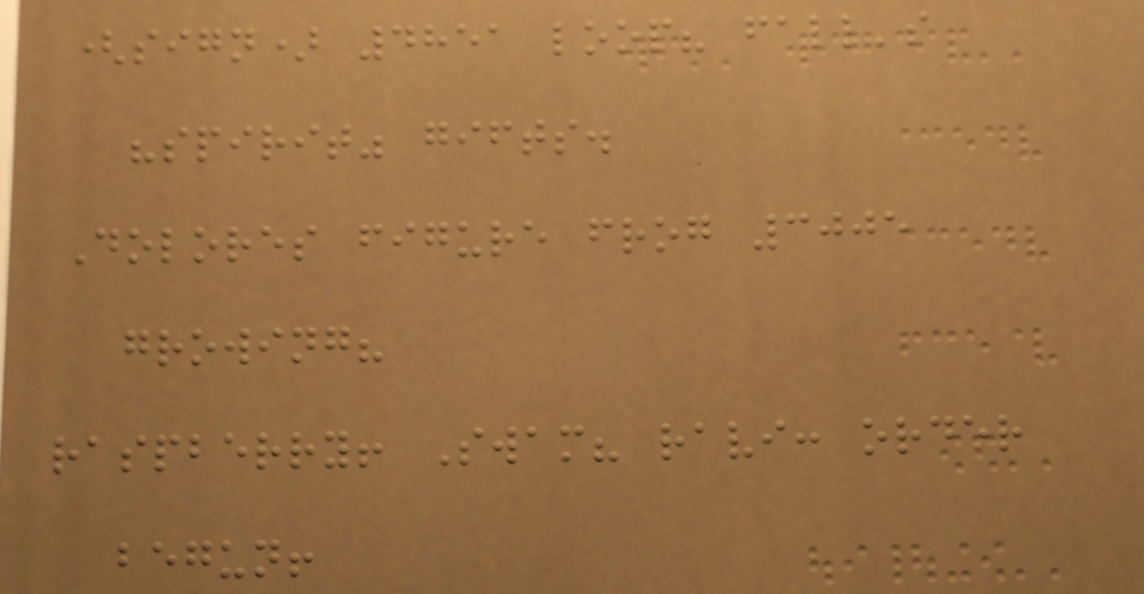(sign) 4851 loop? fall's
"spirit" gifts.
Dolores figure frog 3005
growing?
raspberry! Swam? ravi: order
begun!
